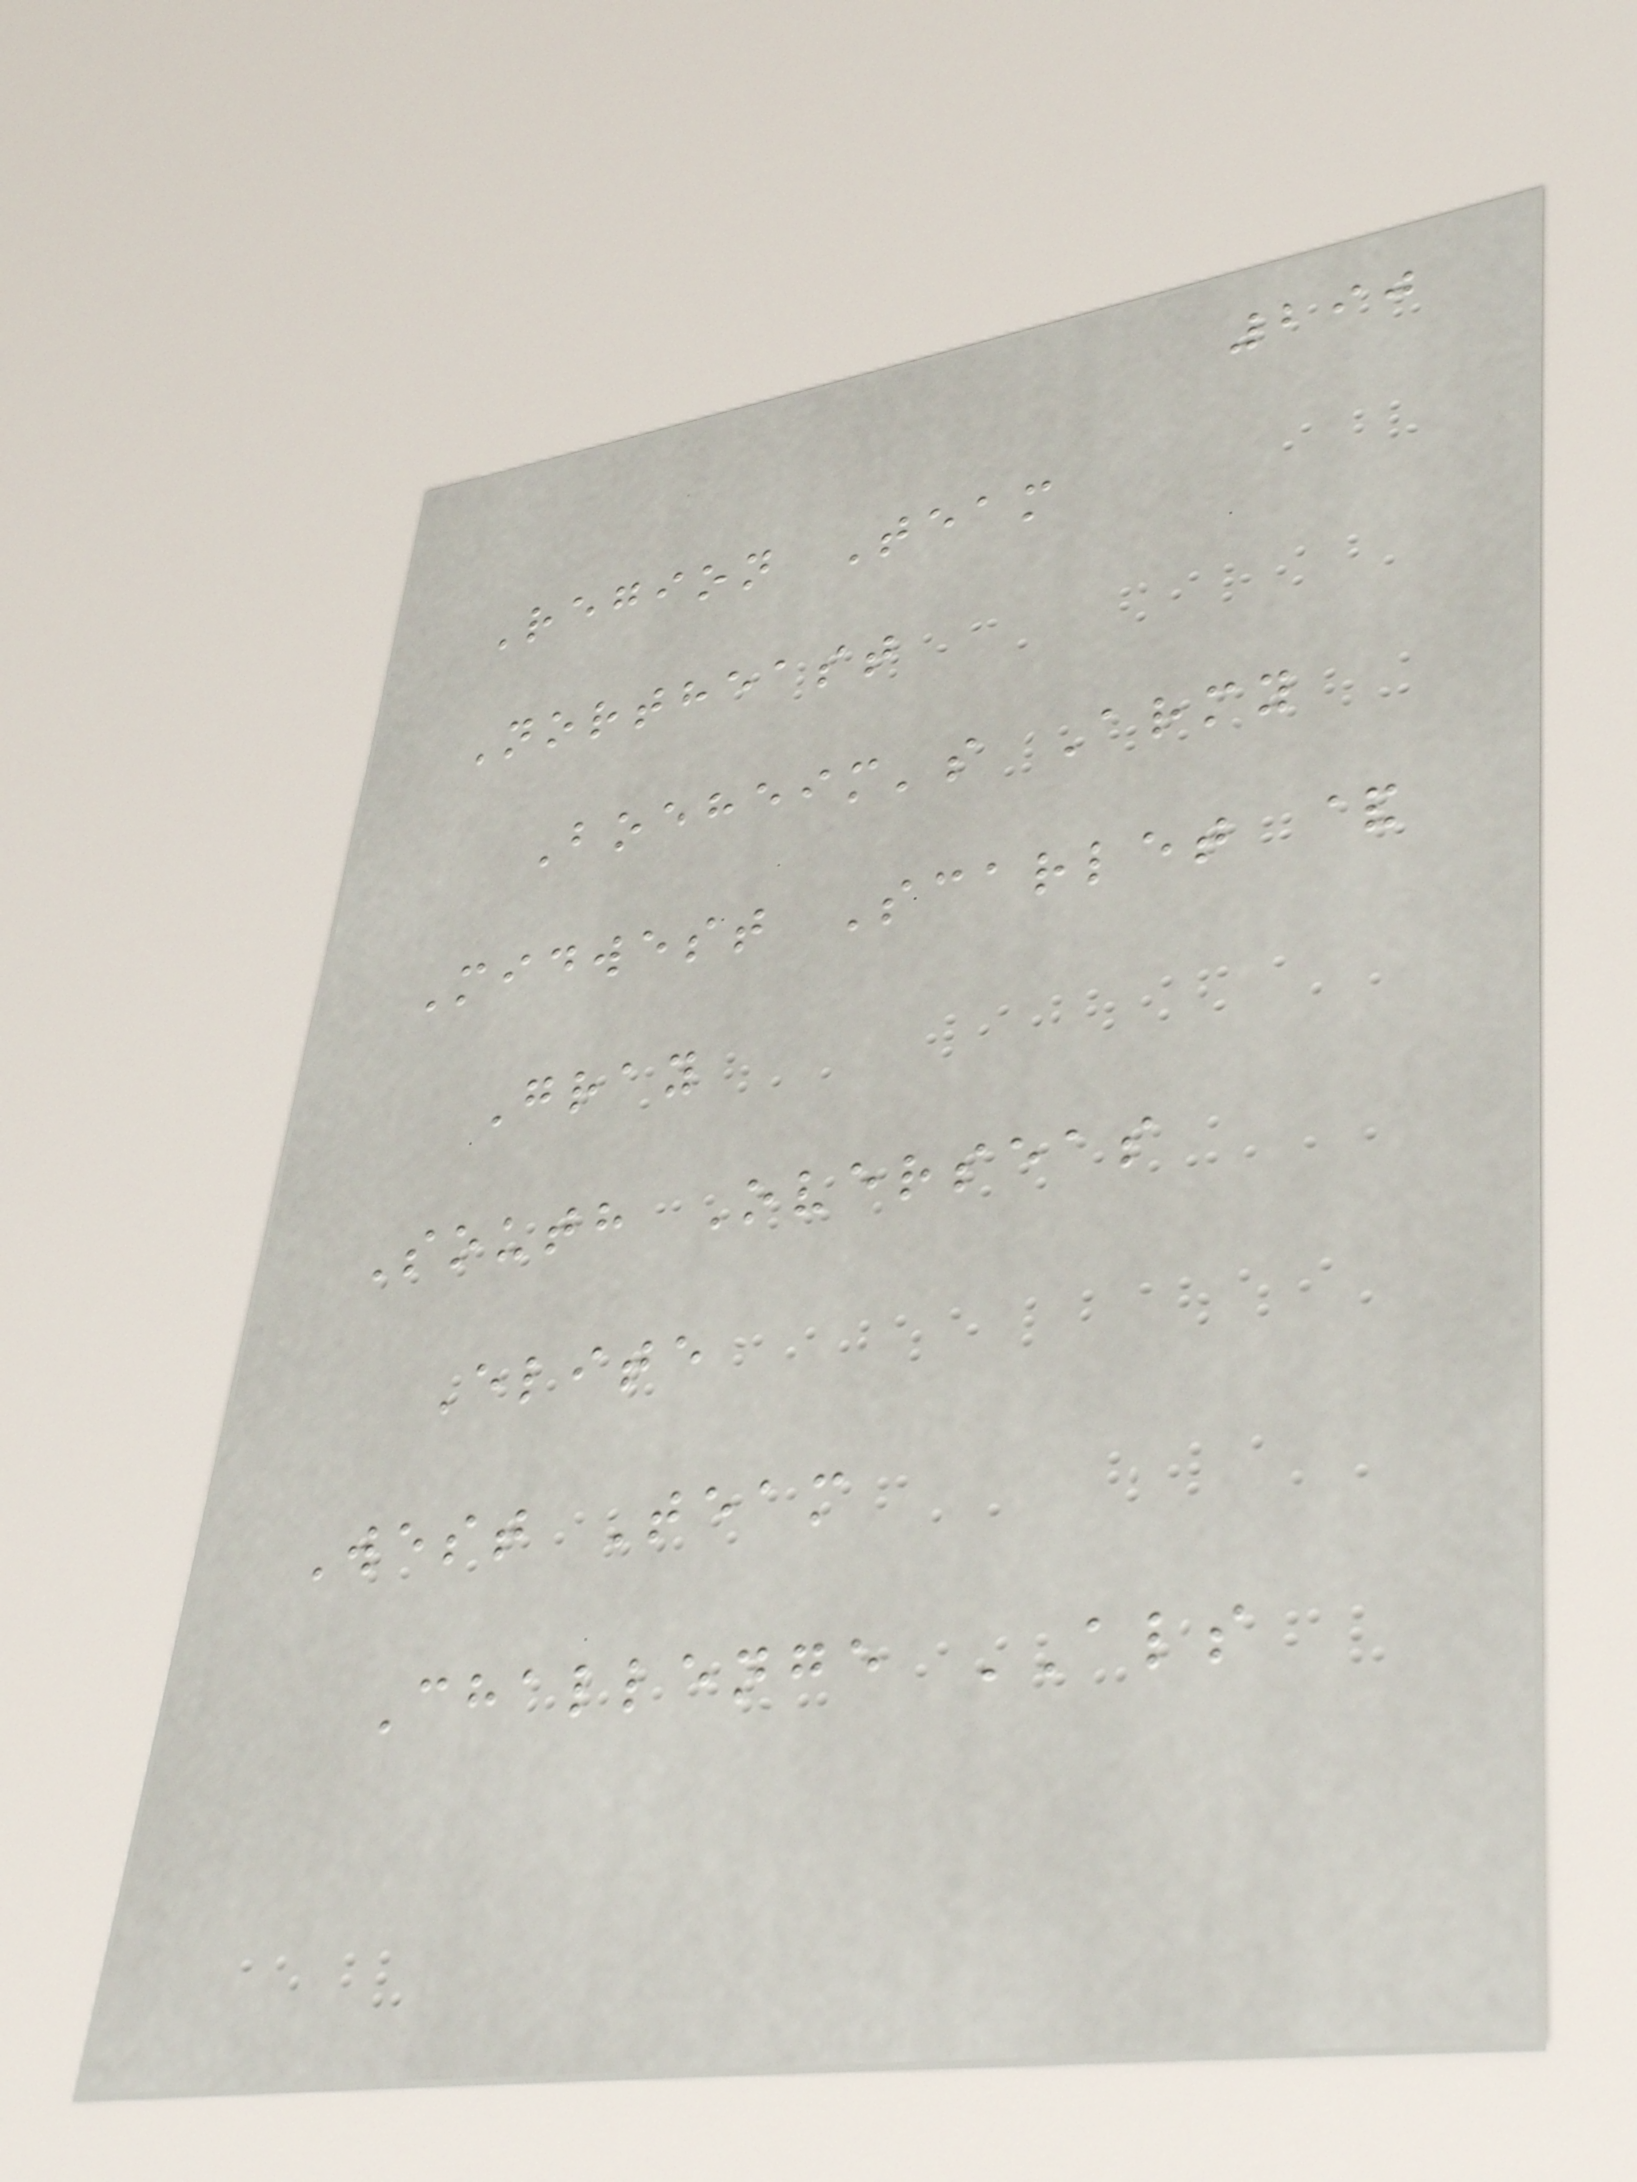290
Region Team
Northeast
Boeheim's Army
Midwest Scarlet &
Gray
South Overseas
Elite
West Team
Challenge ALS
